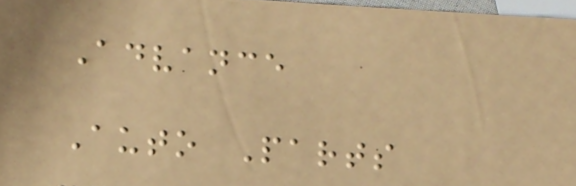Advance
Auto Parts
